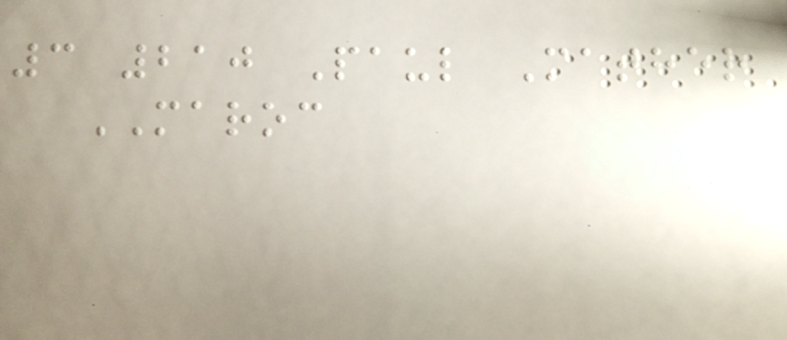3 210 Paul Mather
MAROC
